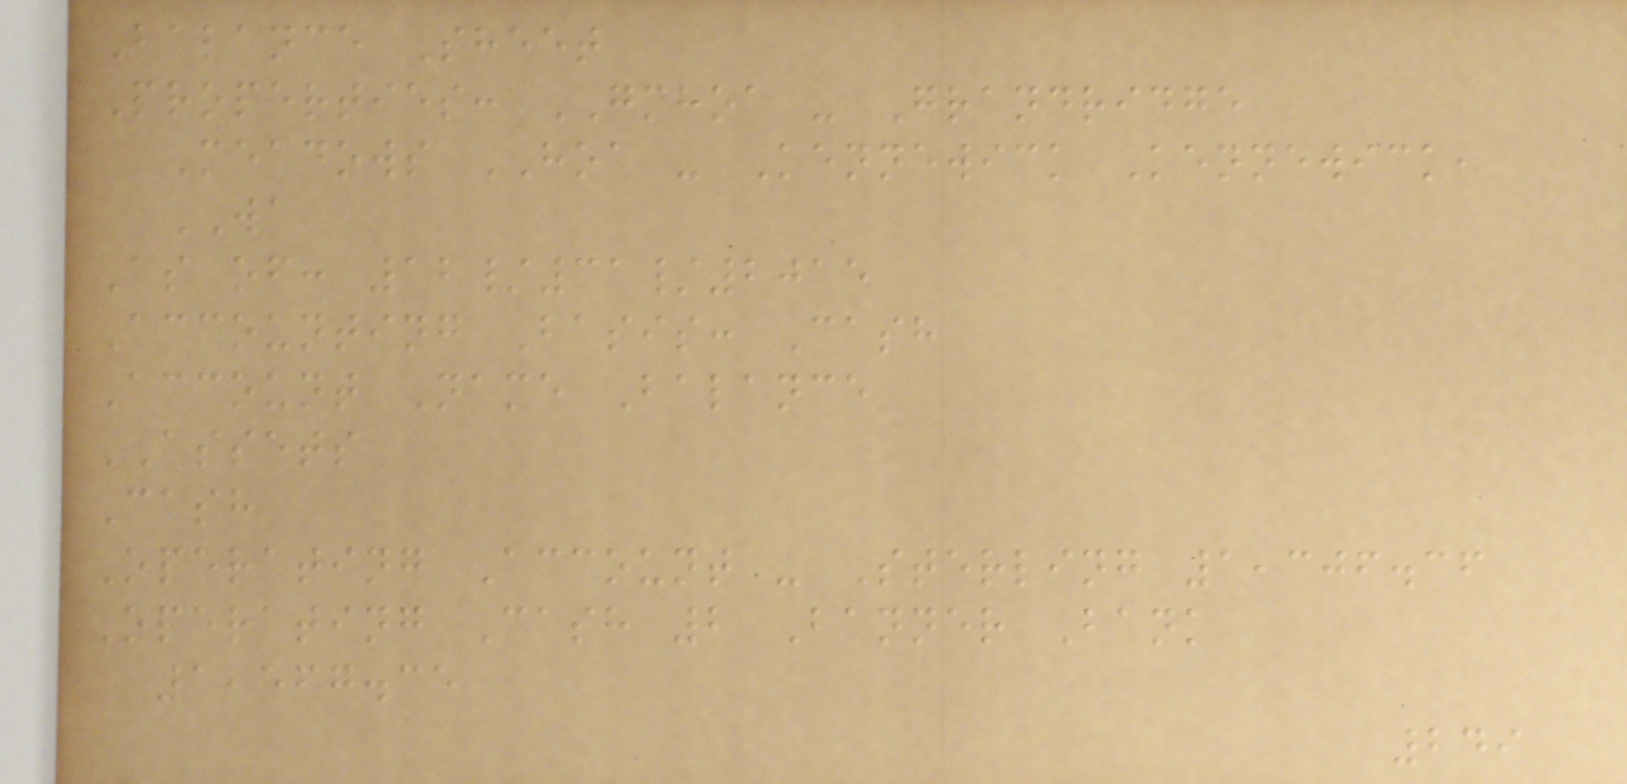Balance Sheet
Properties: GMHOA - Grandridge
Meadows HOA - Kennewick Kennewick,
WA
As of: 12/31/2015
Accounting Basis: Cash
Account Name Balance
ASSETS
Cash
Operating Account - Sterling 1,306.36
Operating Cash 2 Banner Bank
1,567.35
249
